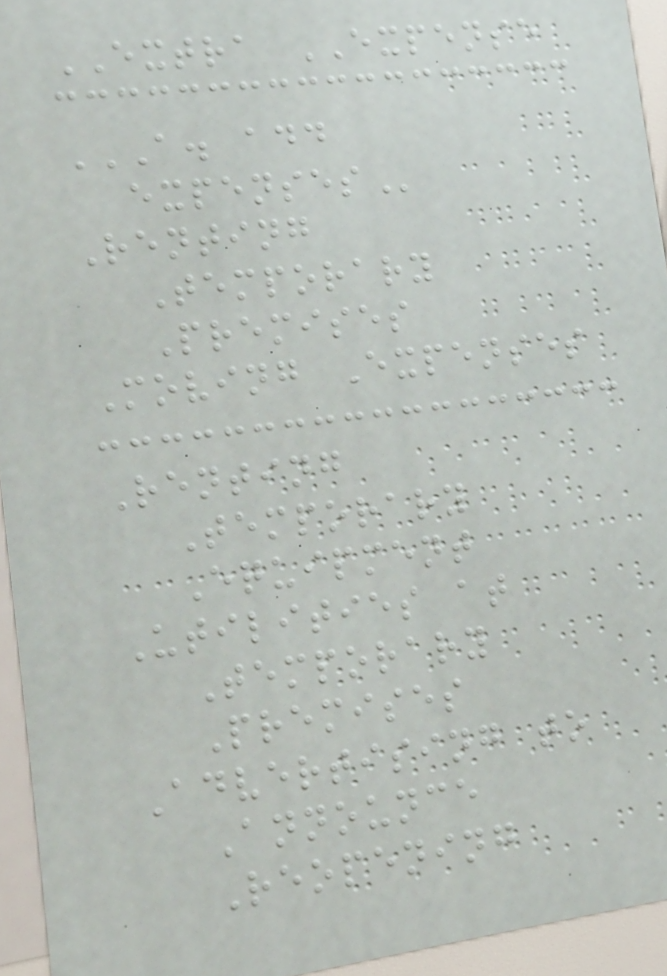EXTRA EXPENSE
A. ADD
EXPENSES
Renting
Temporary
Premises
Moving Expenses
Renting
Temporary
Equipment
Utilities at
Temporary
Premises
Advertising to
Announce
Reopening
